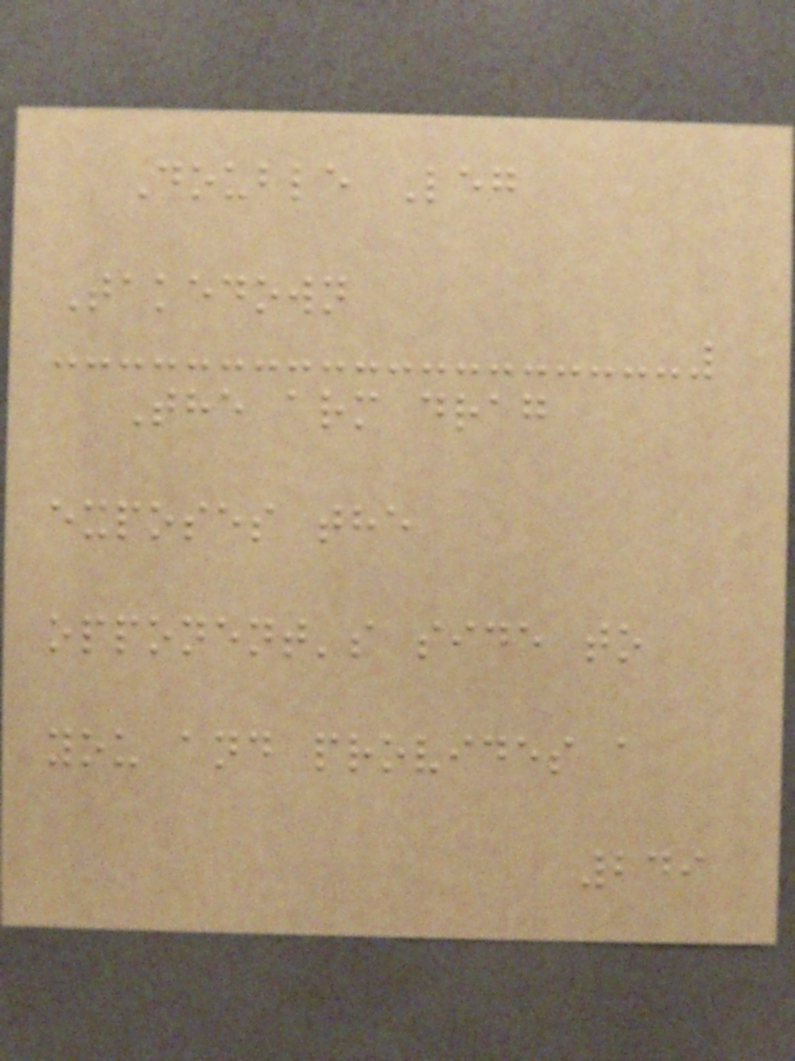Double Leg
Takedown
The arm drag
exposes the
opponent's side to
you and provides a
249
